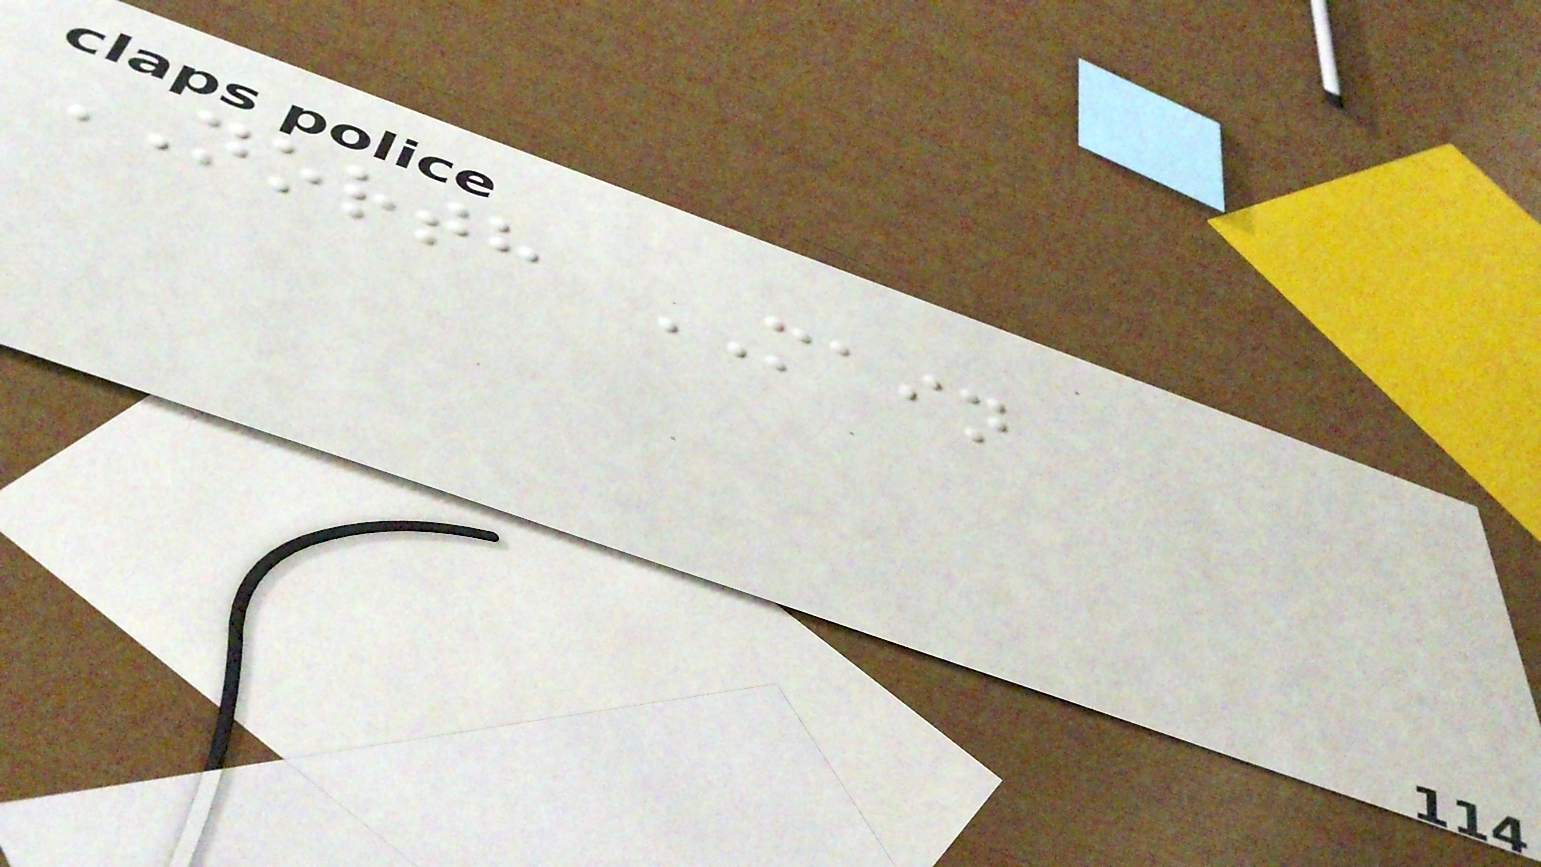NORTH MAIN
